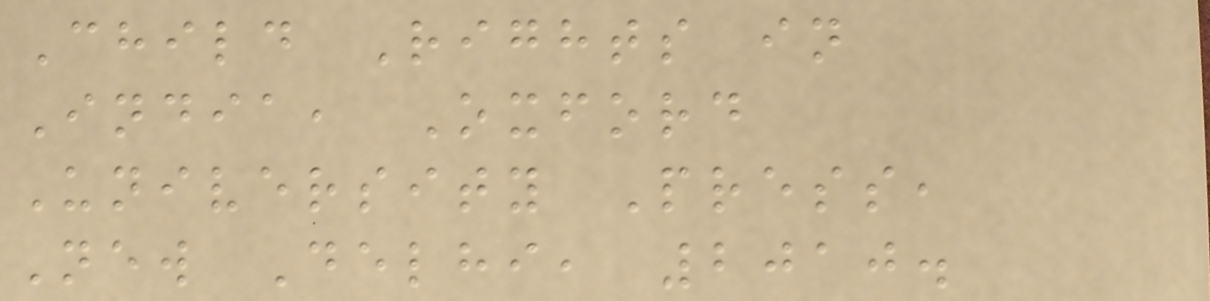Child Rights in
India, Oxford
University Press,
New Delhi, 2010.
